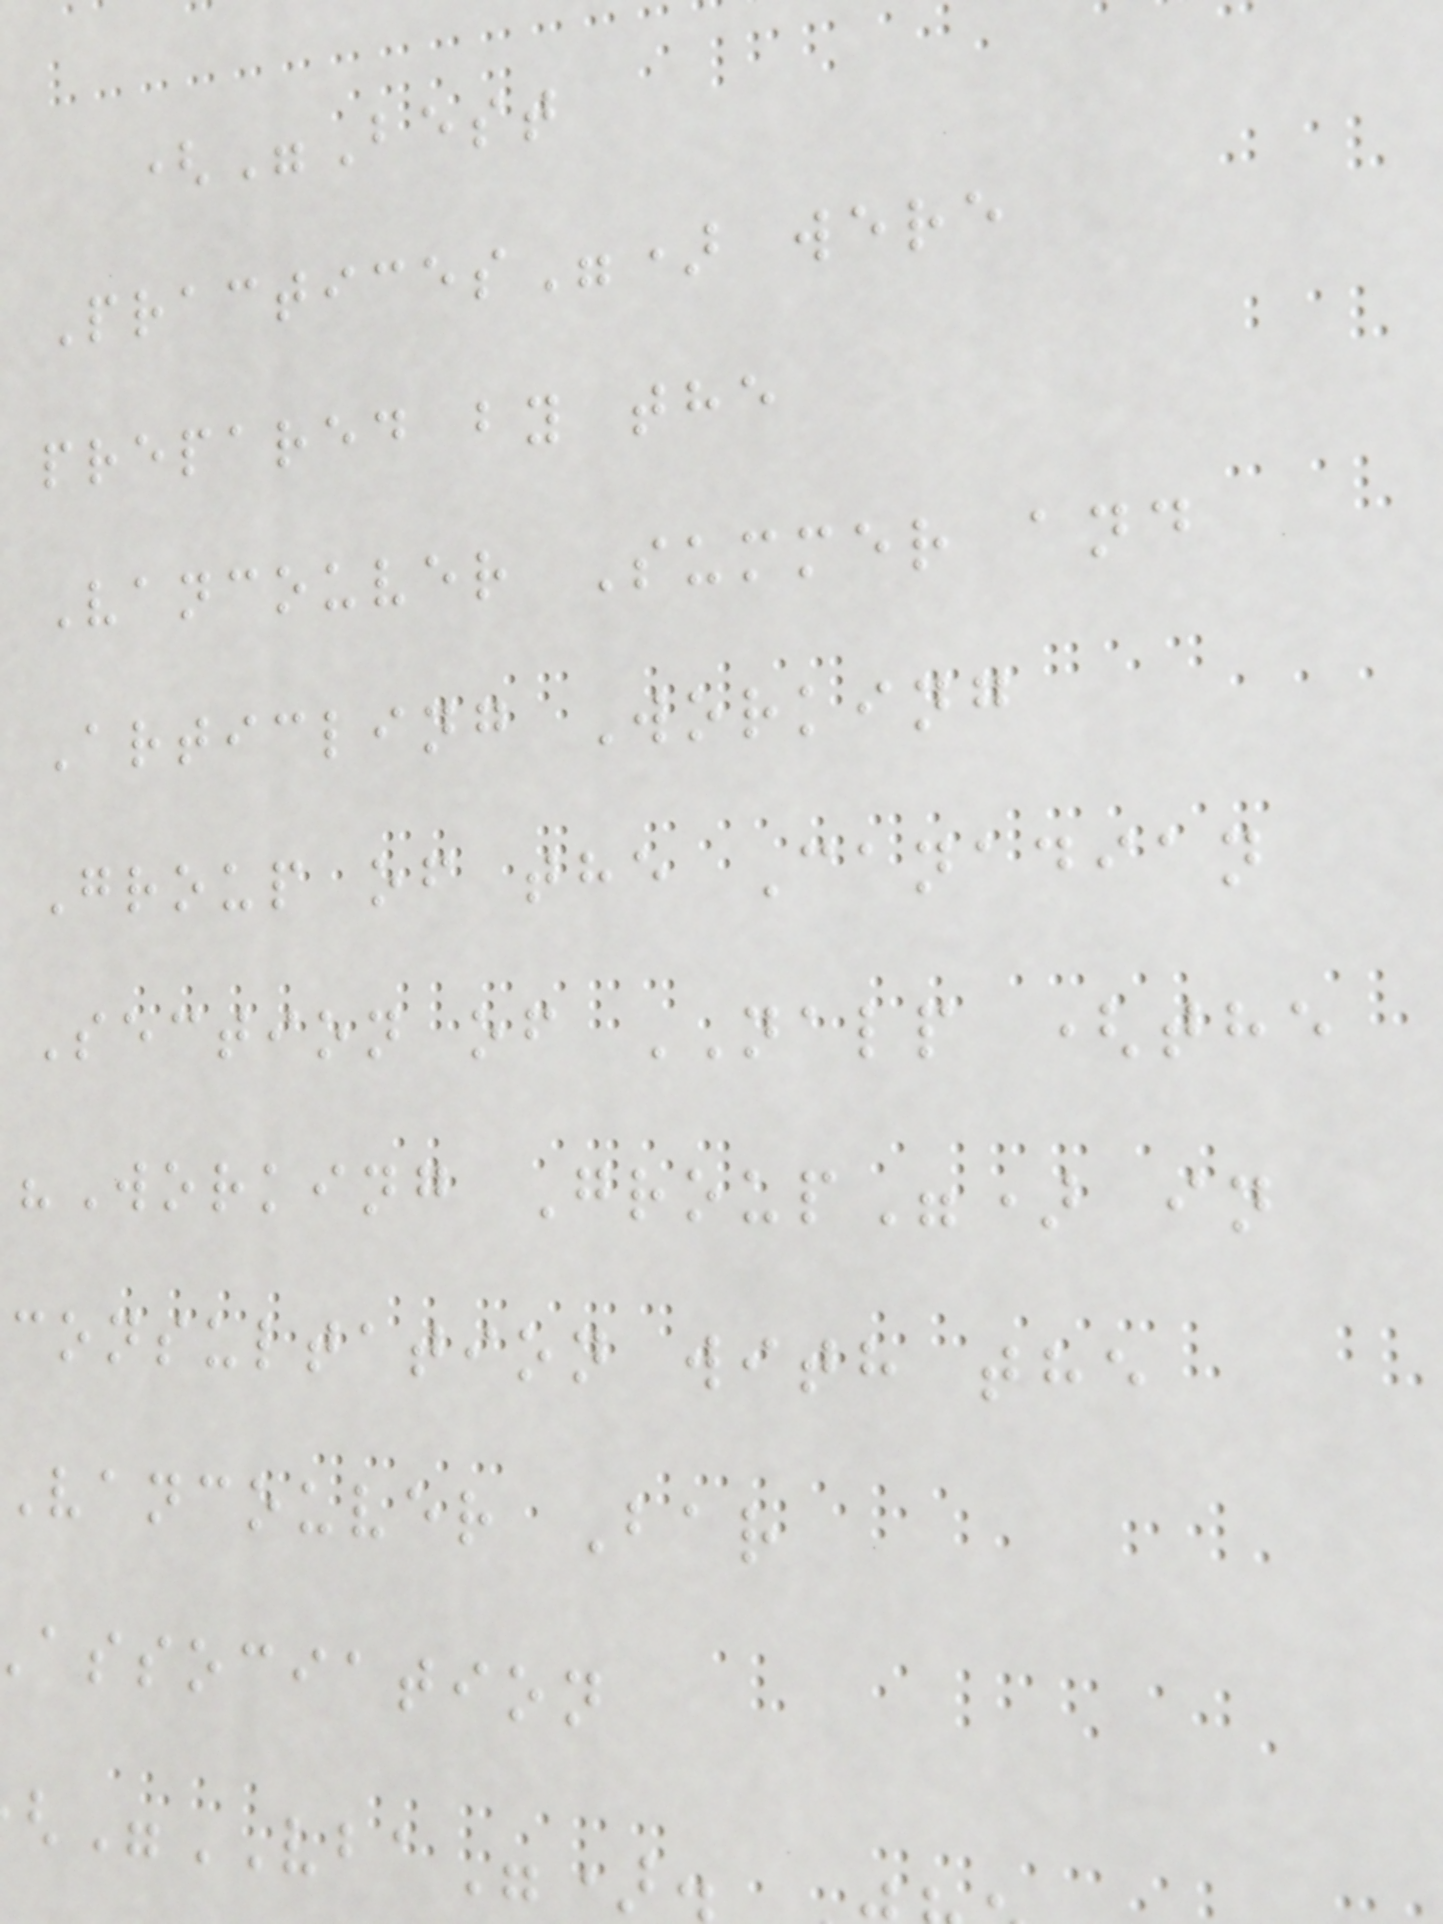("Best
Practices") were
prepared by the
Vancouver Summer and
Articling Working
Group of the Canadian
Section of NALP (the
"Working Group") in
consultation with the
Vancouver Bar
association
VBA").
